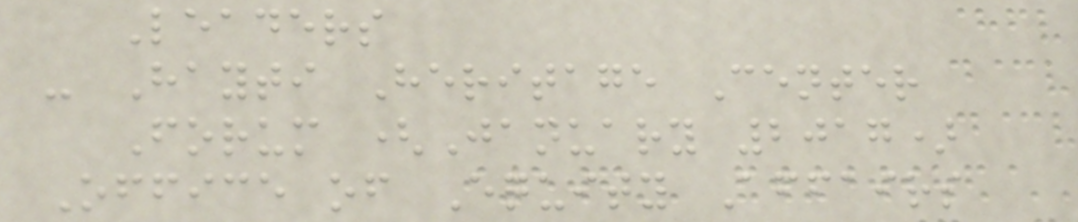Leaders
- Hayti Heritage Center
Forum (January 2017)
Office of Equity Affairs
